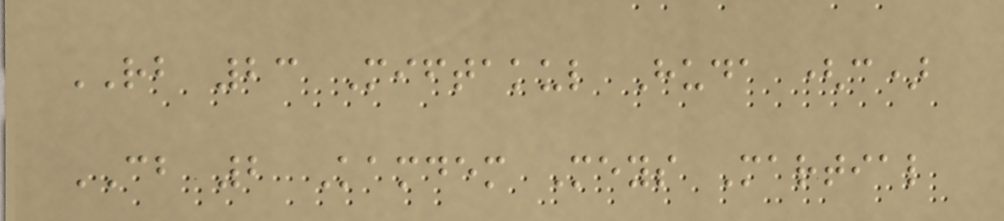RB 23 Miftakul Huda (c)
CB 2 Kamdem Meys Martial
